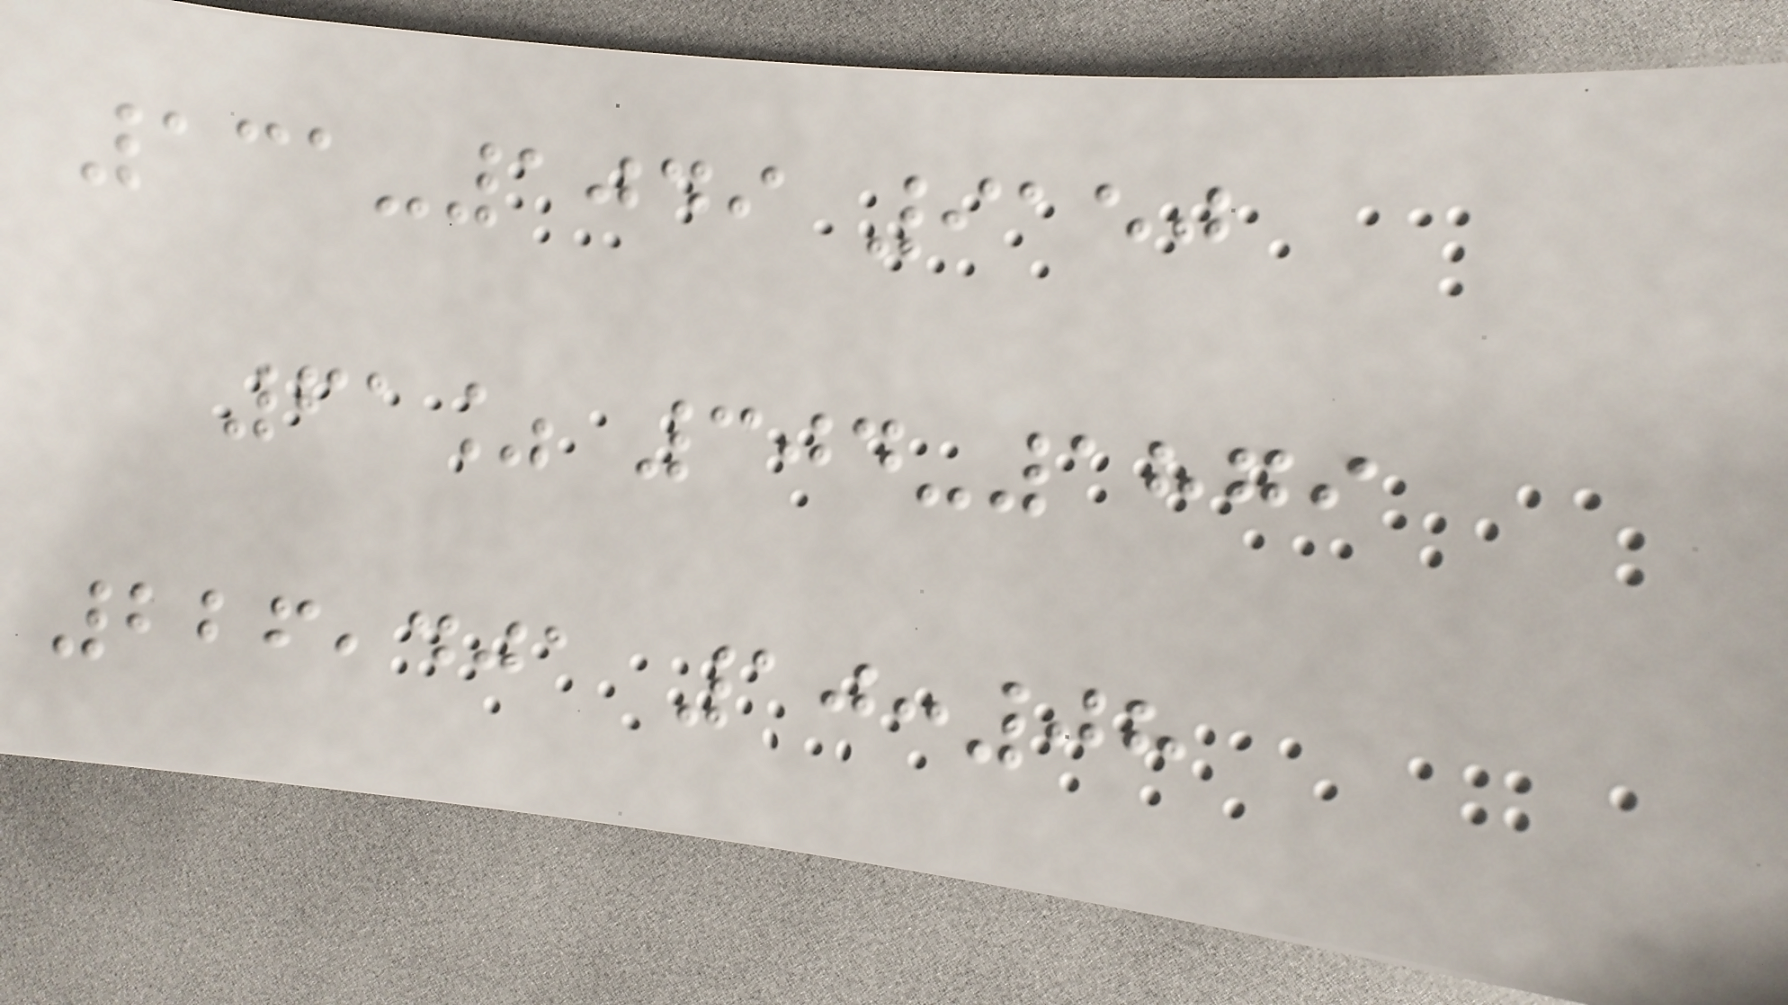131-1049 9150
61% 304-1879
226,401 10:08
